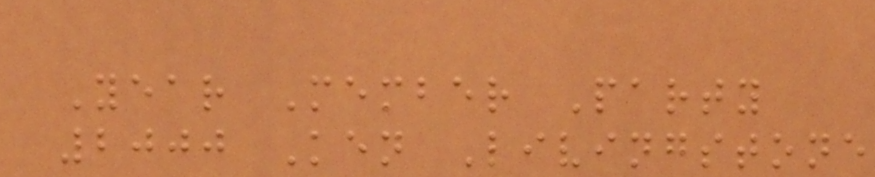Year Member Party
2000 Ken Livingstone
